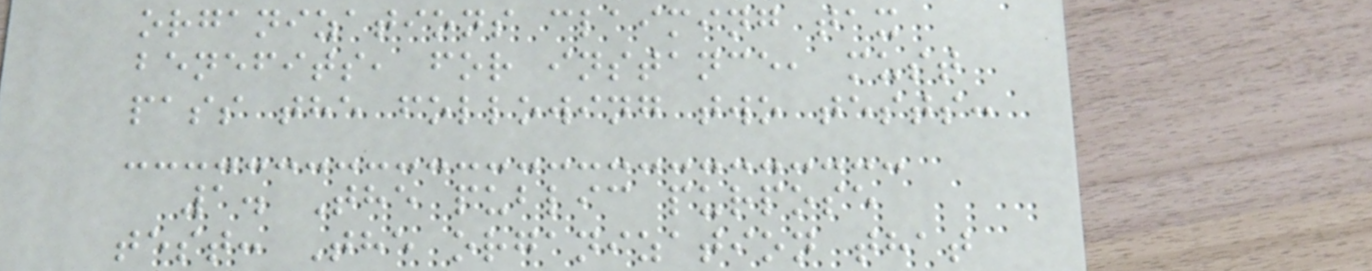organizations claiming tax
benefits, for instance, must
pass the following two tests:
1. The public purpose
test: The organization that
